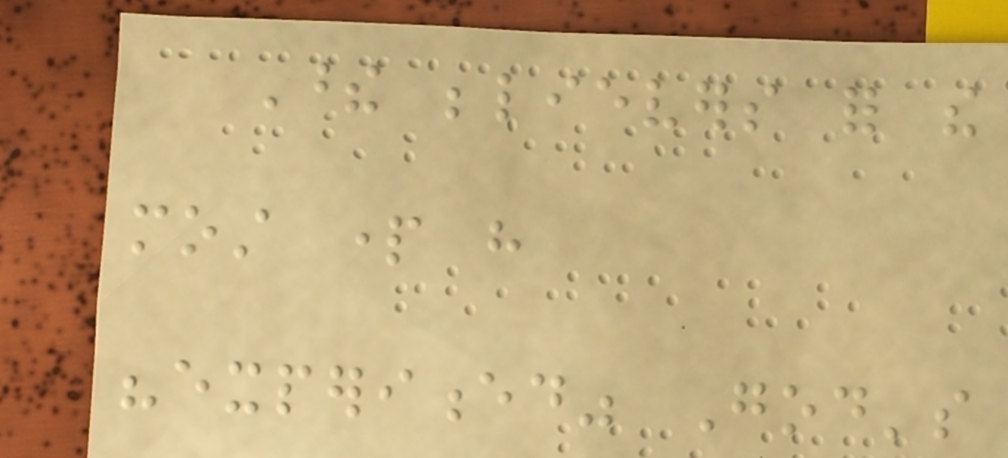These believers for the
most part have
"experienced" God's
